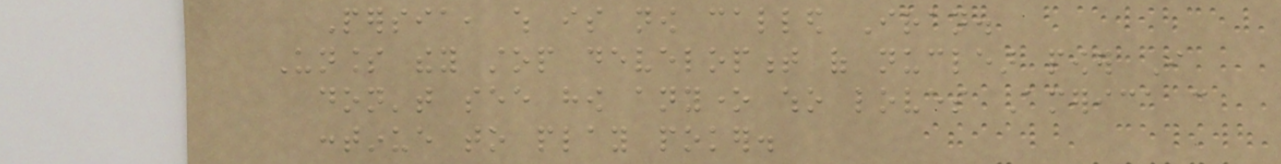Persia, which is now called Iran.
Unless they stop development of nuclear power I
don't see how anyone who loves America can
continue to play poker.
